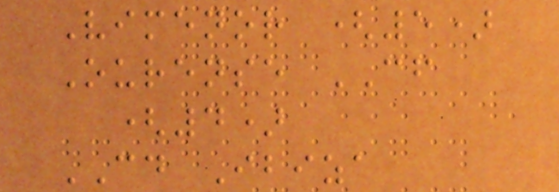Vimenor (5)
Ourense CF
(4)
CD Ibiza
